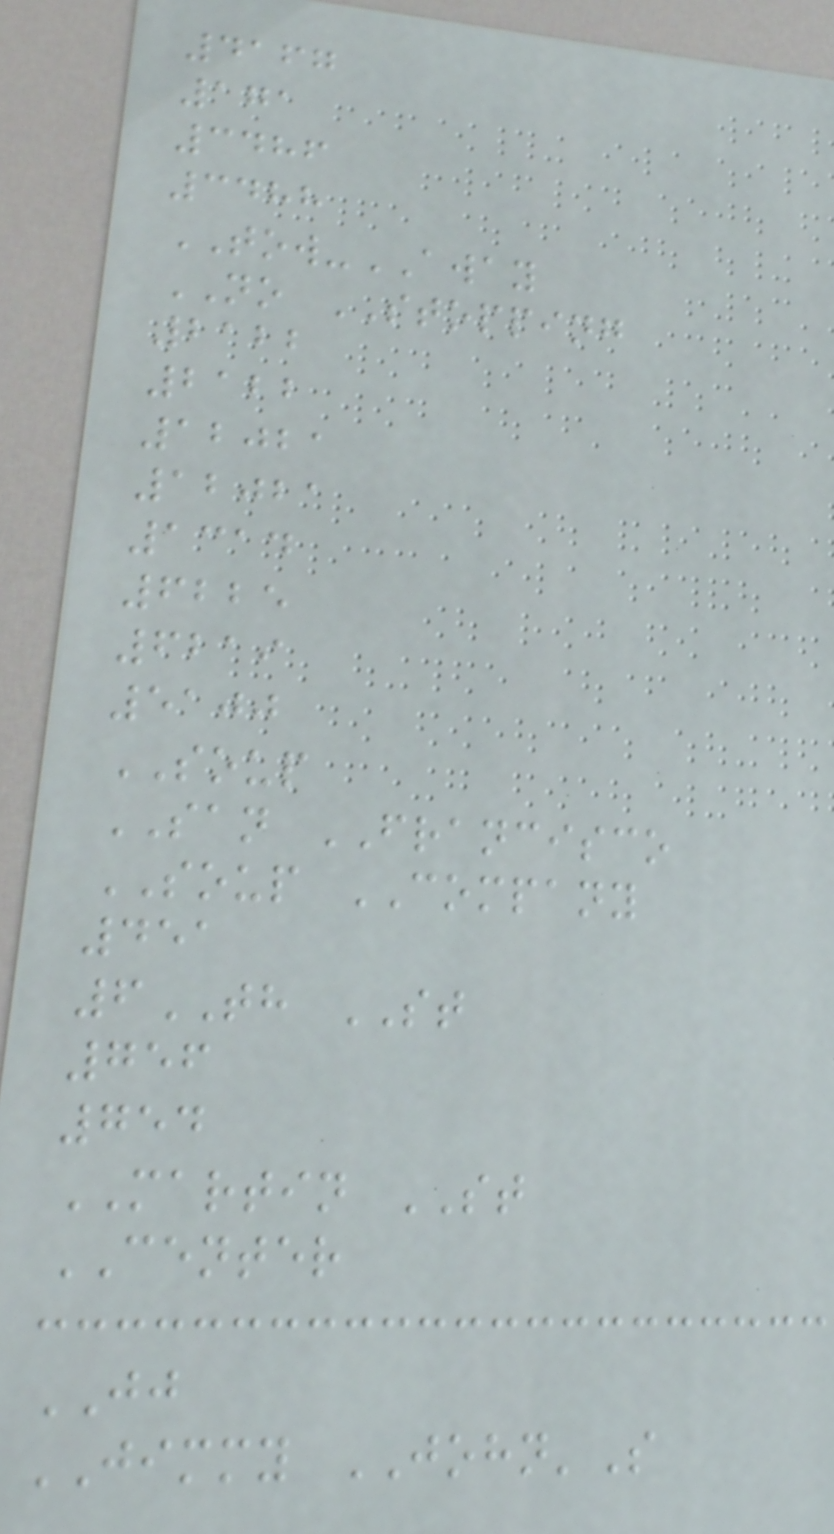4167
171
3486
3488
TOW-AWAY
NO STOPPING
2122
2122
12021
12021
1314
6225
6219
5100
SOUP
SAN FRANCISCO
SOUP COMPANY
451
6TH ST
756
754
MARTIN ST
CENTER
JJ
JIMMY JOHN'S
